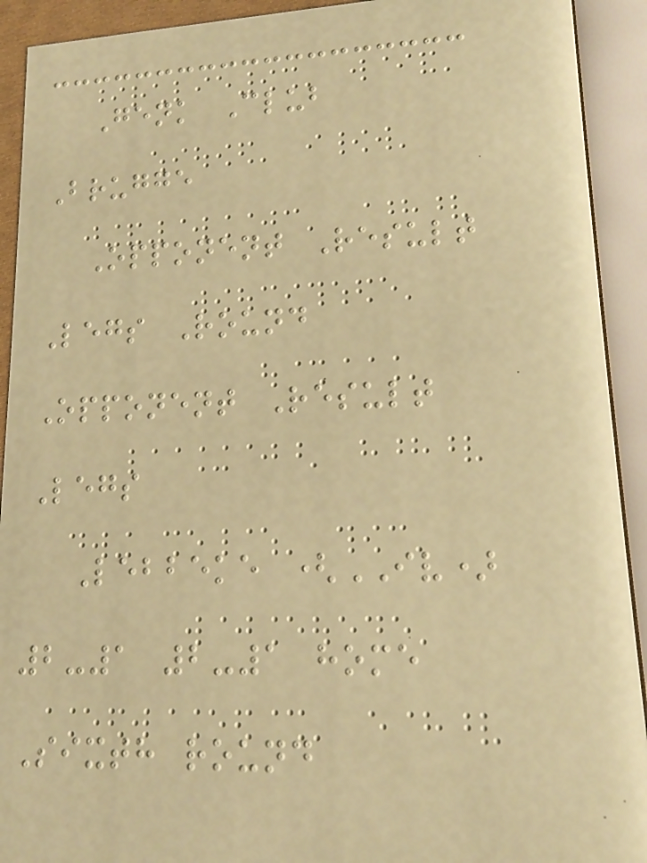Genk Club
Brugge
Opponent Result
Legs Round
Opponent Result
Legs
Lebbeke (IV)
2-1 2-1 home
Sixth round
